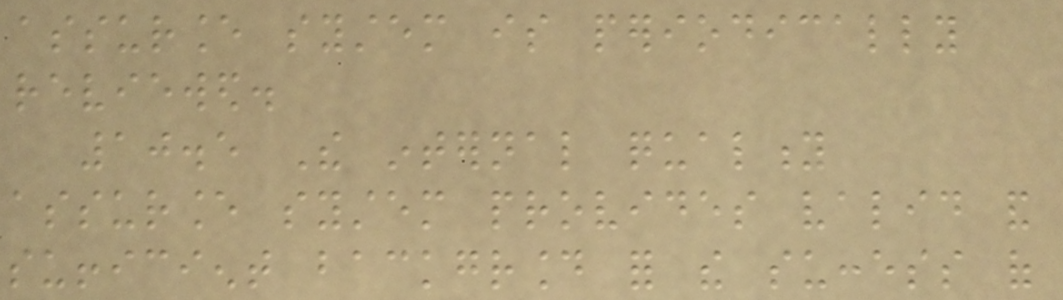assurance system is periodically
reviewed.
10.5 The internal quality
assurance system provides valid and
sufficient background for the success of
